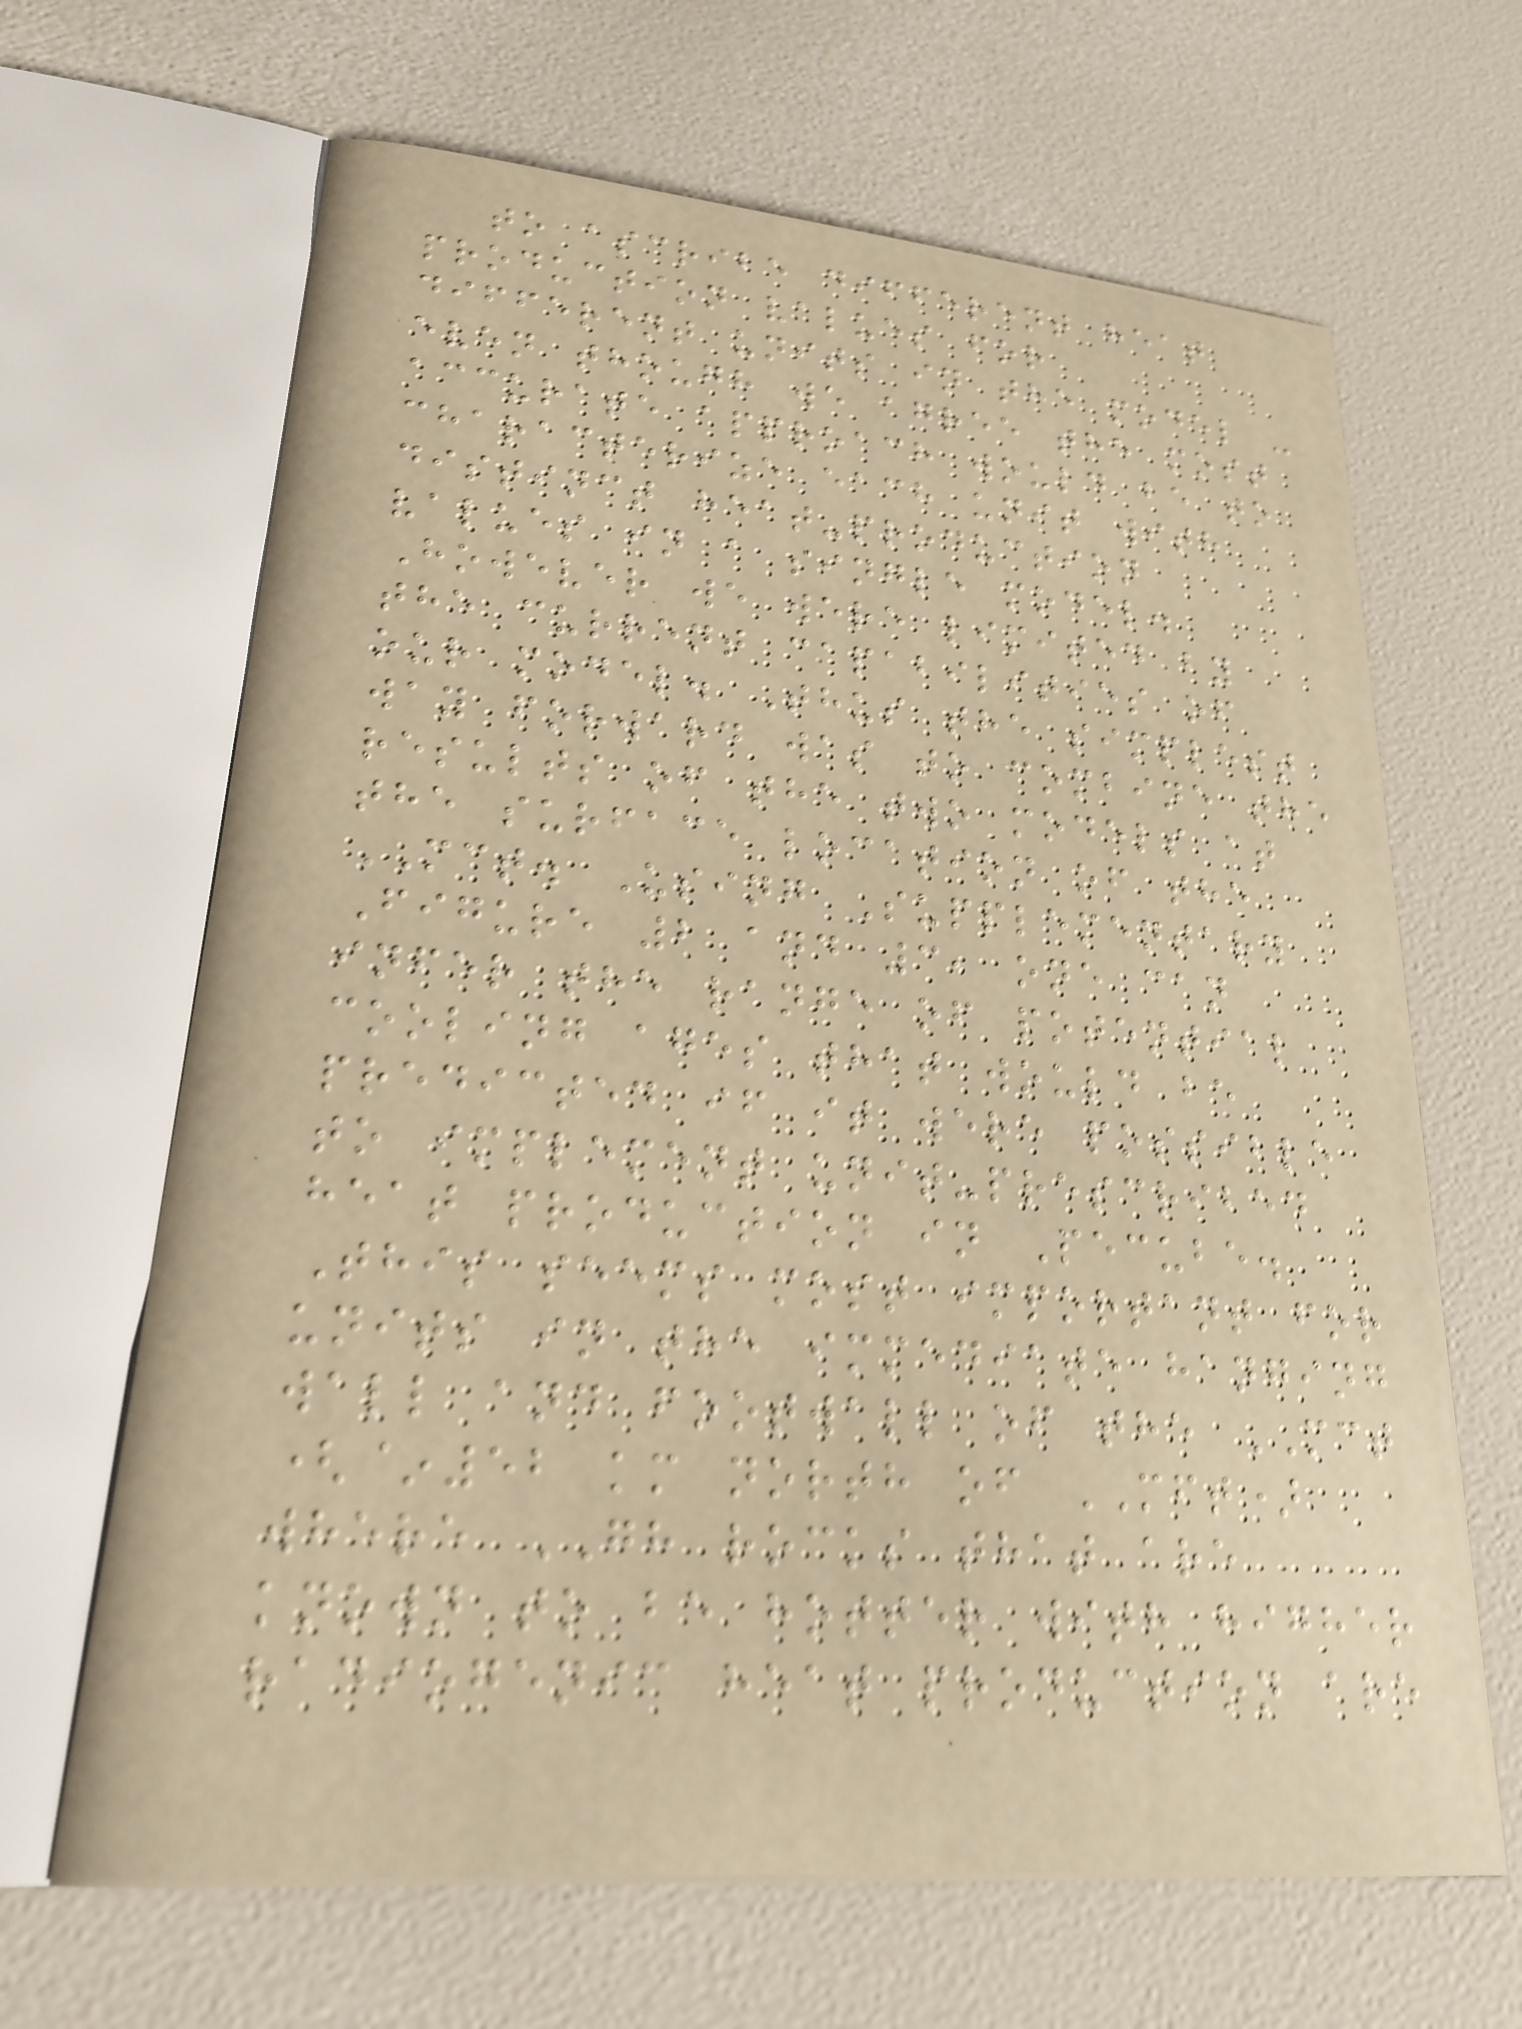to ascribe different heat
production values for
different units in the model -
even though we agree the most
accurate approach would be to
characterize each unit with
distinct heat-production
values in a single model.
However we were limited by
the current capabilities of
our model. Thus the simplest
way forward was to combine the
results of the two models at
the surface location of the
MCT. Using Supplementary
Figure 2 and 3, one can
infer the range of potential
cooling ages that would be
predicted if it were possible
to implement unit-prescribed
heat production in Pecube.
This seems most important for
units in the immediate hanging
wall and footwall of the MCT
(~52 km north of MFT)
where GH rocks that are
known to be hotter with higher
radiogenic heat production are
